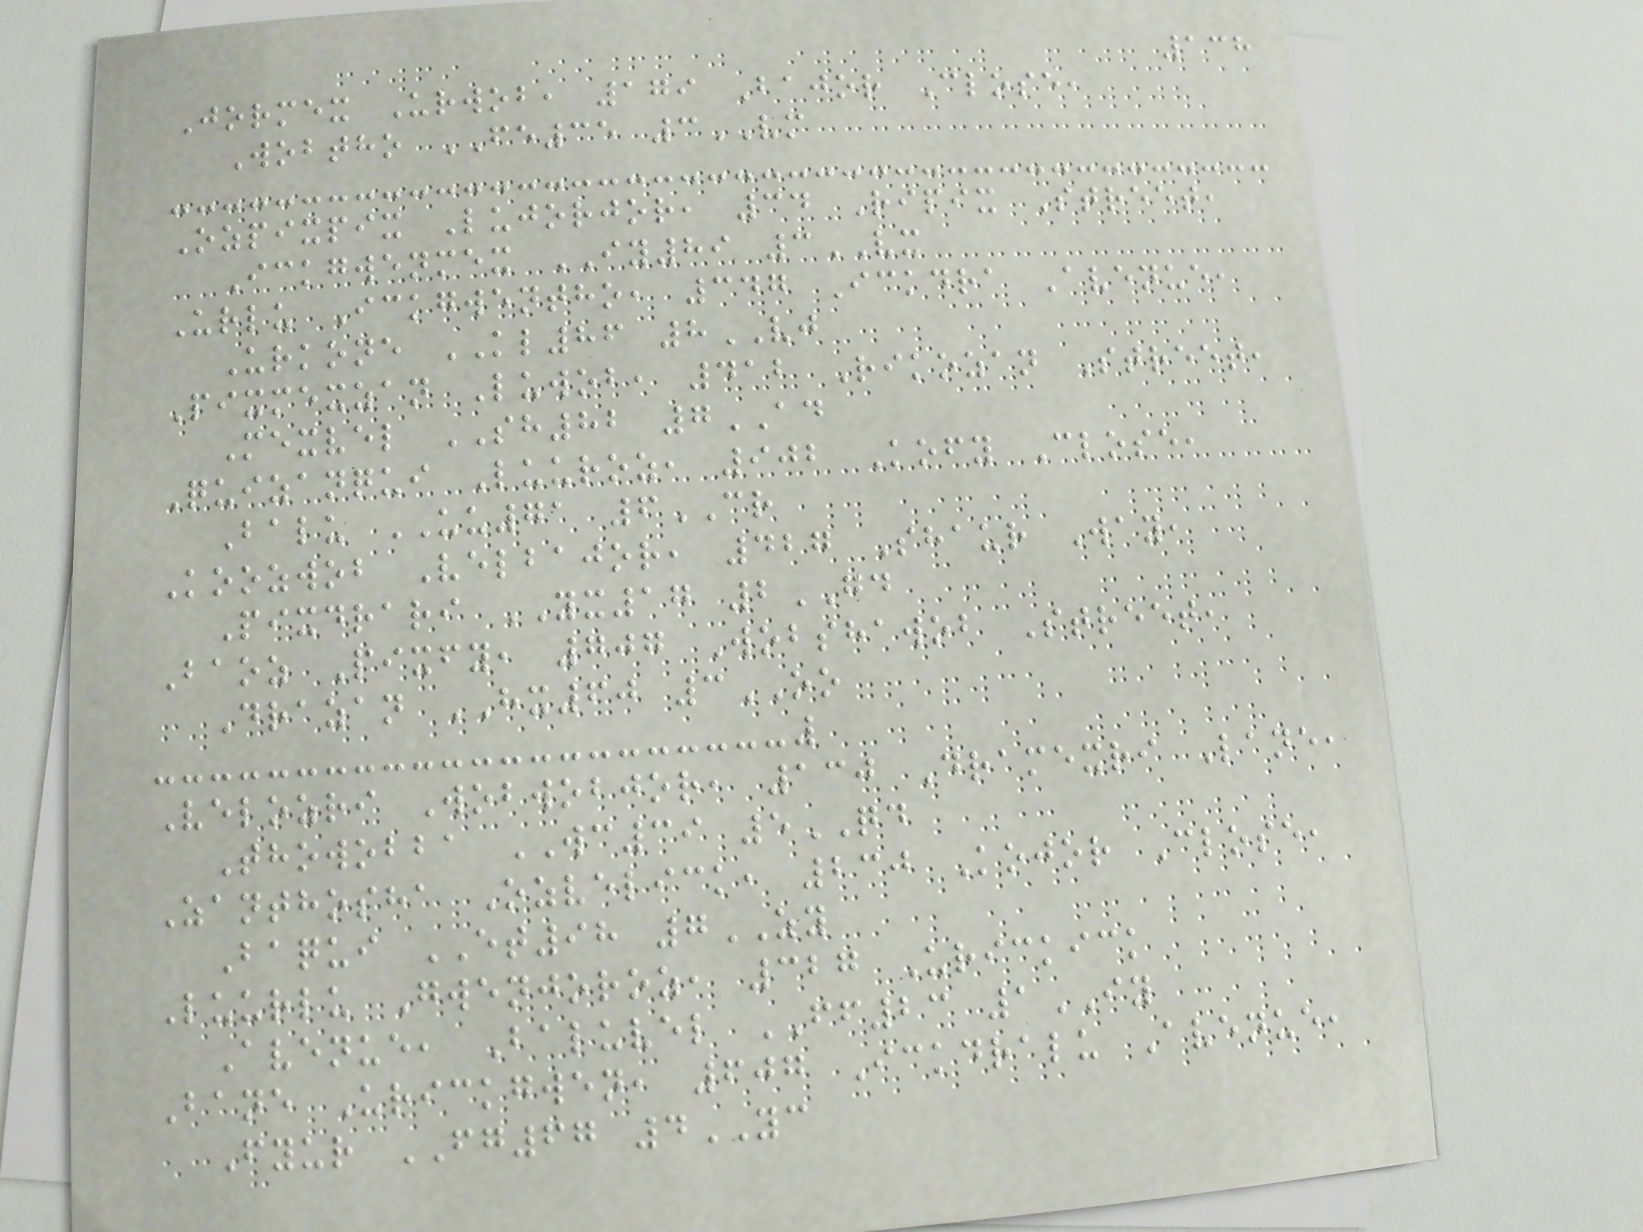138
Jormex Urwob, 179 Bajor Close,
Wobtho FE35 3VM
Ozpixpix Lujorjor, 34 Ripix Street,
Ickgwenmex IY89 3VX
Urlu Ickgwentho, 347 Ickdra Avenue,
Urkone KL86 8VJ
Pixmexzan Luwob, 412 Rikozan Street,
Mexvel SH82 7AD
Quizanqui Luuroz, 902 Kofy Close,
Balu UU71 6CR
Koozwob Velbajor, 427 Shaur Way,
Pixdrari YX17 2GD
Baoz Pixfy, 707 Wobshawob Street,
Drazan HX60 3OO
Velozri Wobwobjor, 130 Dramexri Lane,
Thowobba WC39 5QD
Zanthosha Ozvelick, 230 Kojor Close,
Baqui ET98 7ZY
Luurlu Gwenjoroz, 327 Urickick
Avenue, Baluvel FF23 1IY
Bane Urickgwen, 607 Ickdralu Avenue,
Fyur FG67 4YC
